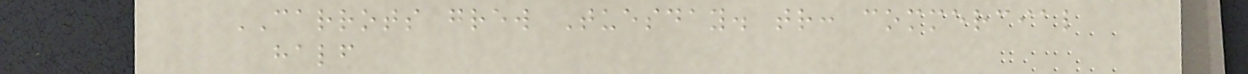CARROTS grew Tuesday. tr: commercial
half
